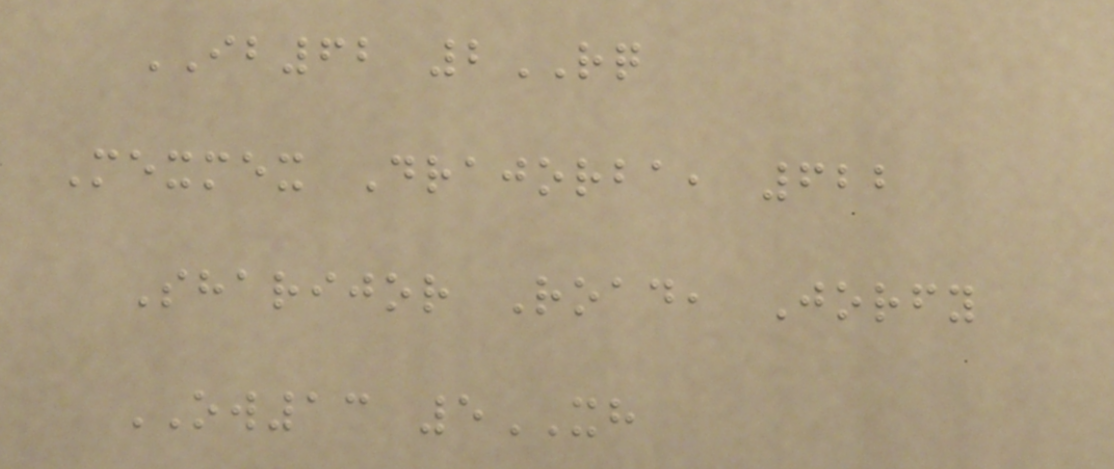IB62 2RQ
Mexmex Drajorba, 622
Sharijor Road, Jorfy
OW13 5XH
